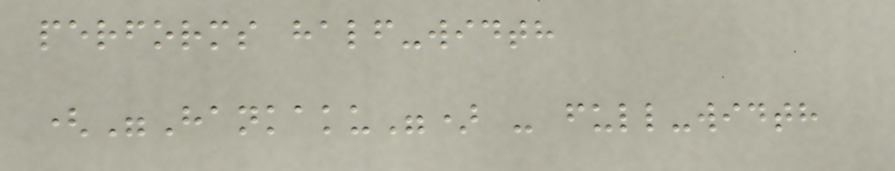performs half-width
("Hankaku") - full-width
